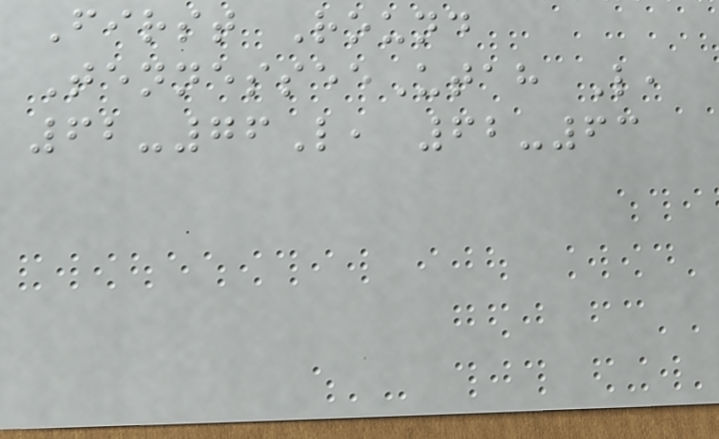First Round
TennesseeUtah L,
62-76L, 62-63
